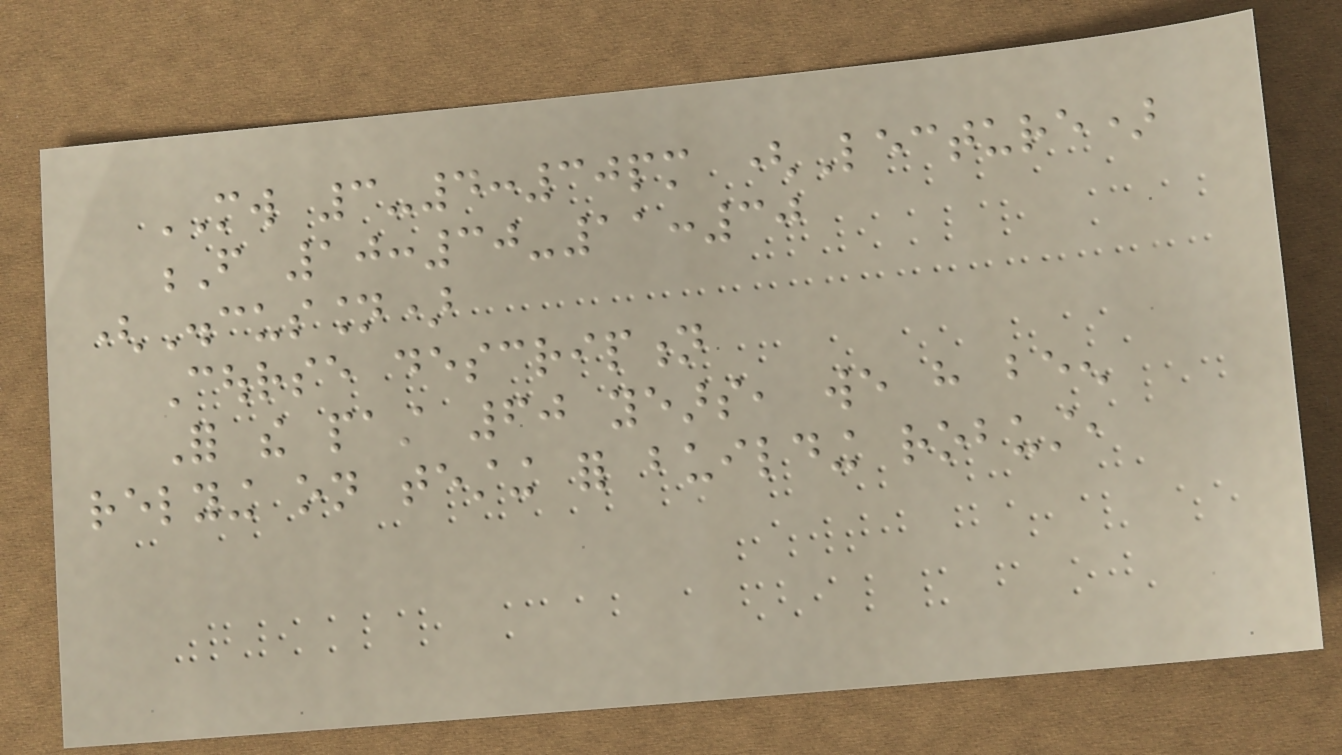MW 3-4:30pm (Lecture)
F 10:30-11:30
(Discussion)
Course description
For the past 60 years, we have been
relying on testing for building robust,
